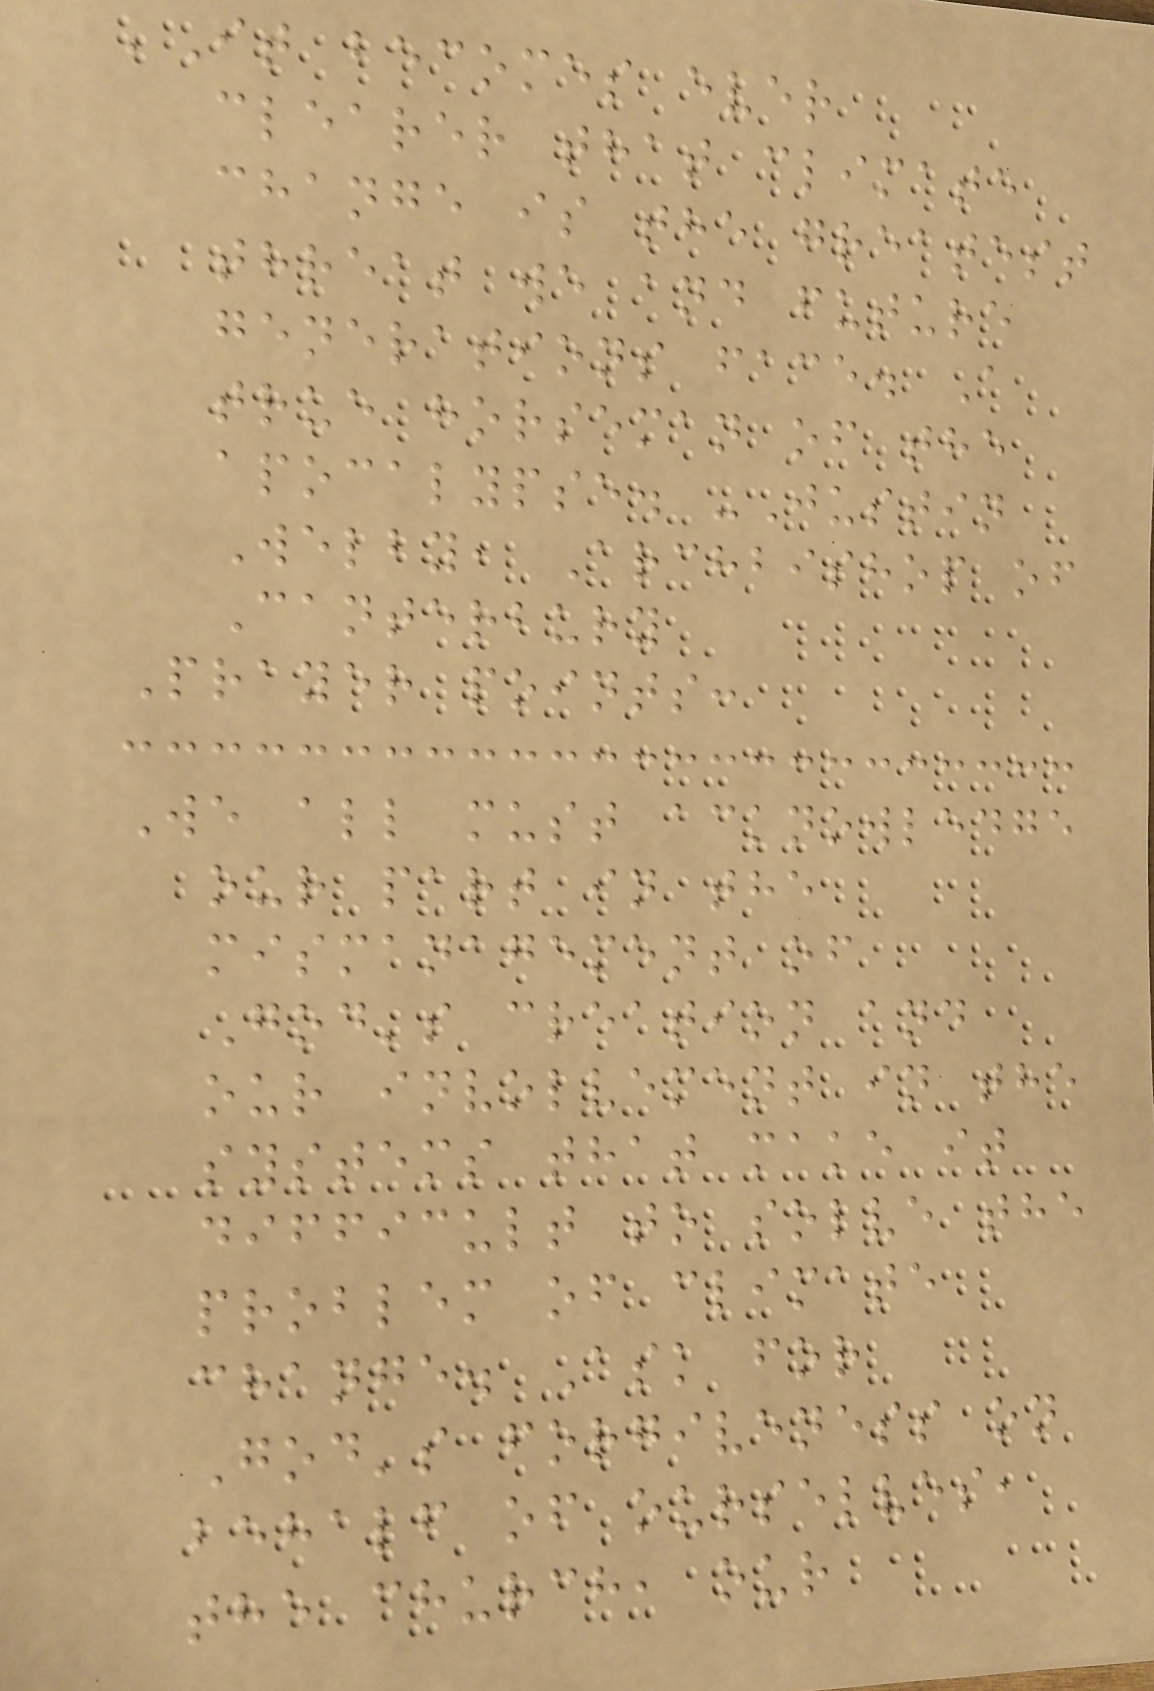'It becomes ever
clearer that climate
change is the greatest
threat we and future
generations face. A
true horseman of the
apocalypse. -Justin
Welby, Archbishop of
Canterbury
Prayer points:
We all must acknowledge
our part in the
mismanagement of
God's creation and
our involvement in the
systems that make it
difficult to solve the
problem of climate
change. Ask for
God's forgiveness on
behalf of ourselves,
the church, our
